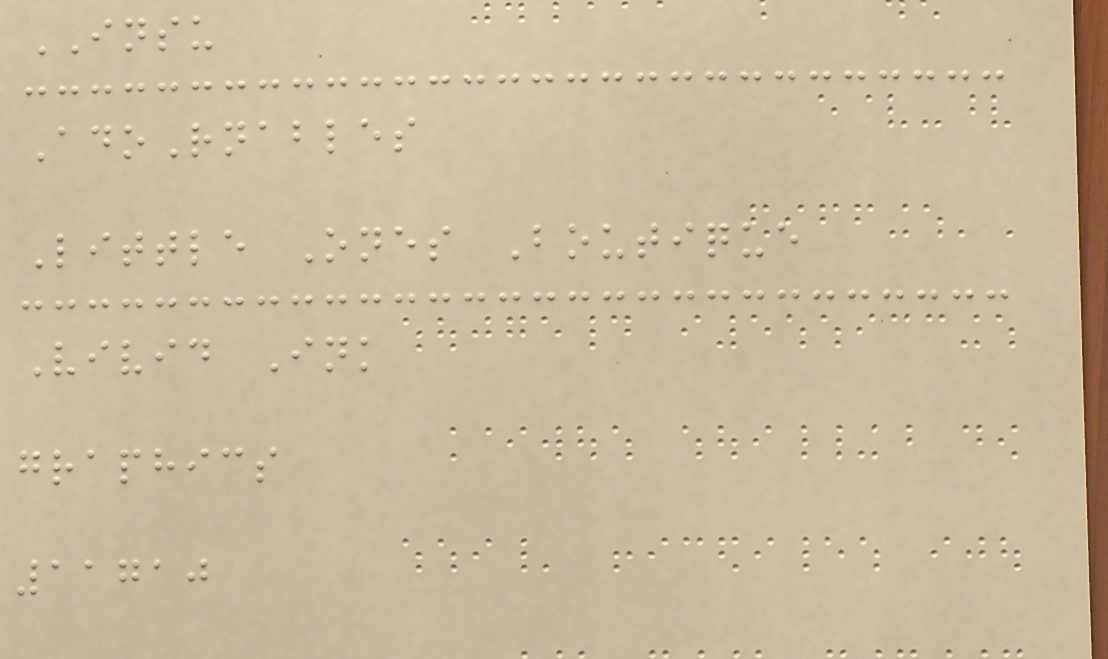INSU
AdoRnables
Little Ones Boutique
Vivid Ink
graphics
11710
